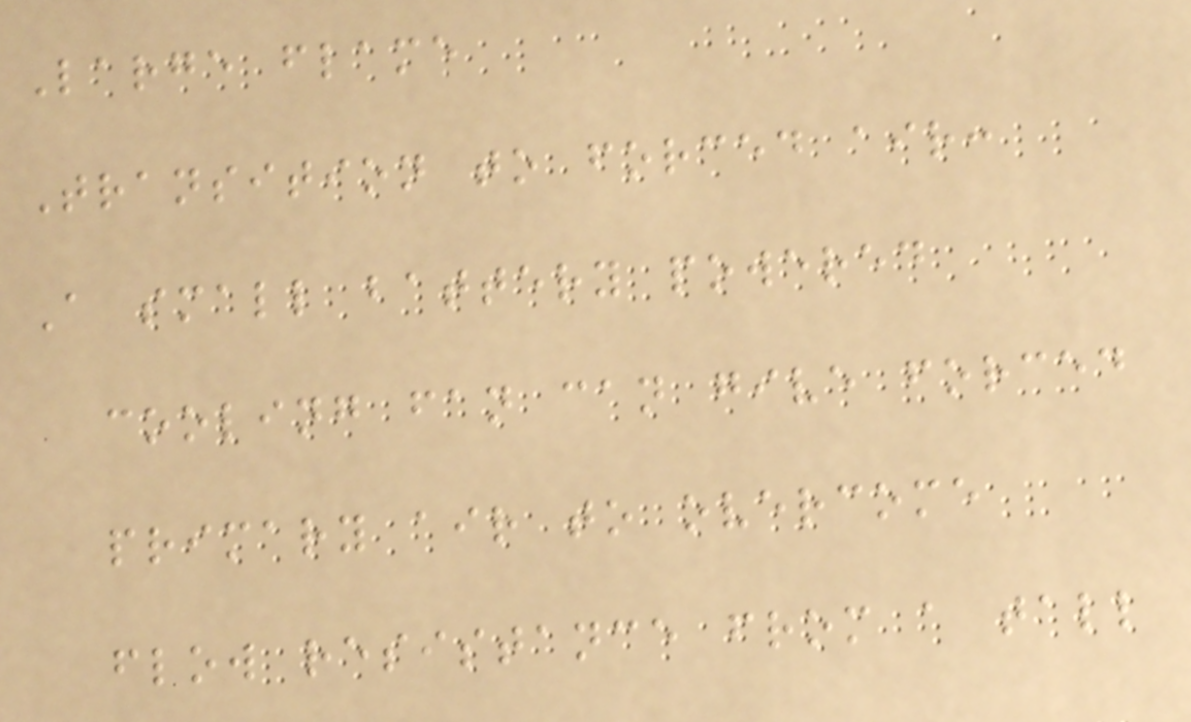Large flame
Transition to forced air:
A small battery powered
cooling fan can give forced
primary air to overcome
flow resistance from a tall
